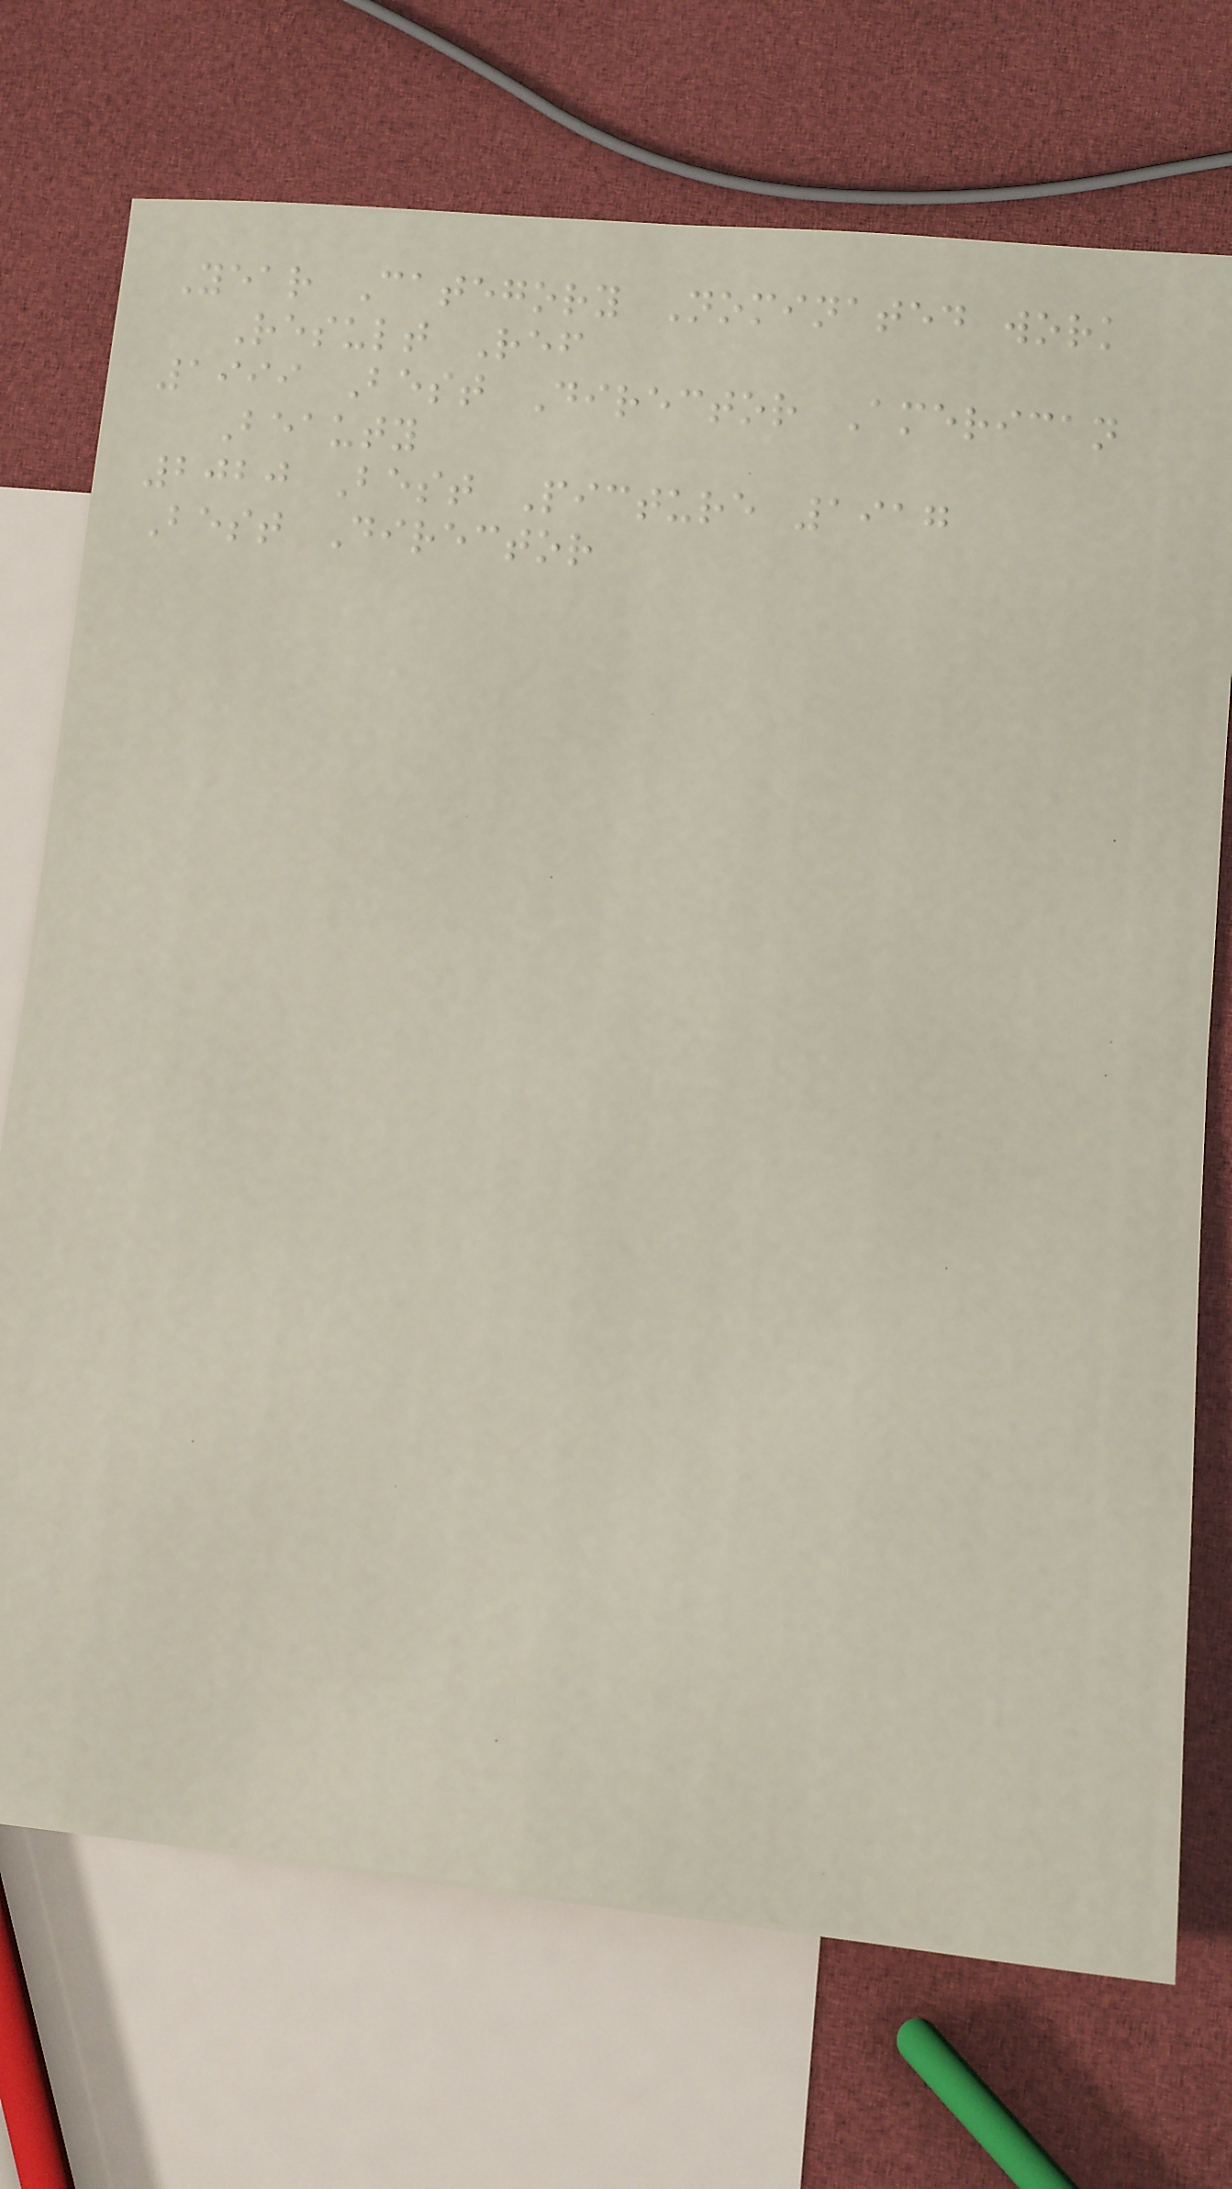Year Category Nominated work
Result Ref
1999 Best Director American
Beauty
2020 Best Picture 1917
Best Director
